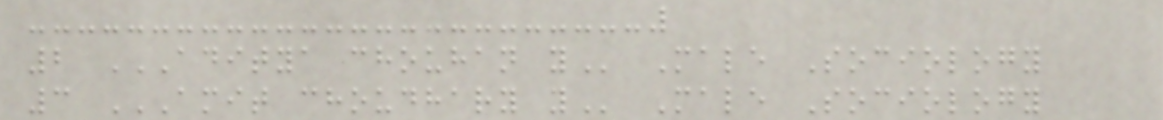2 ADITYA CHOUHAN Y Male Sociology
3 AMIT CHOUDHARY Y Male Sociology
